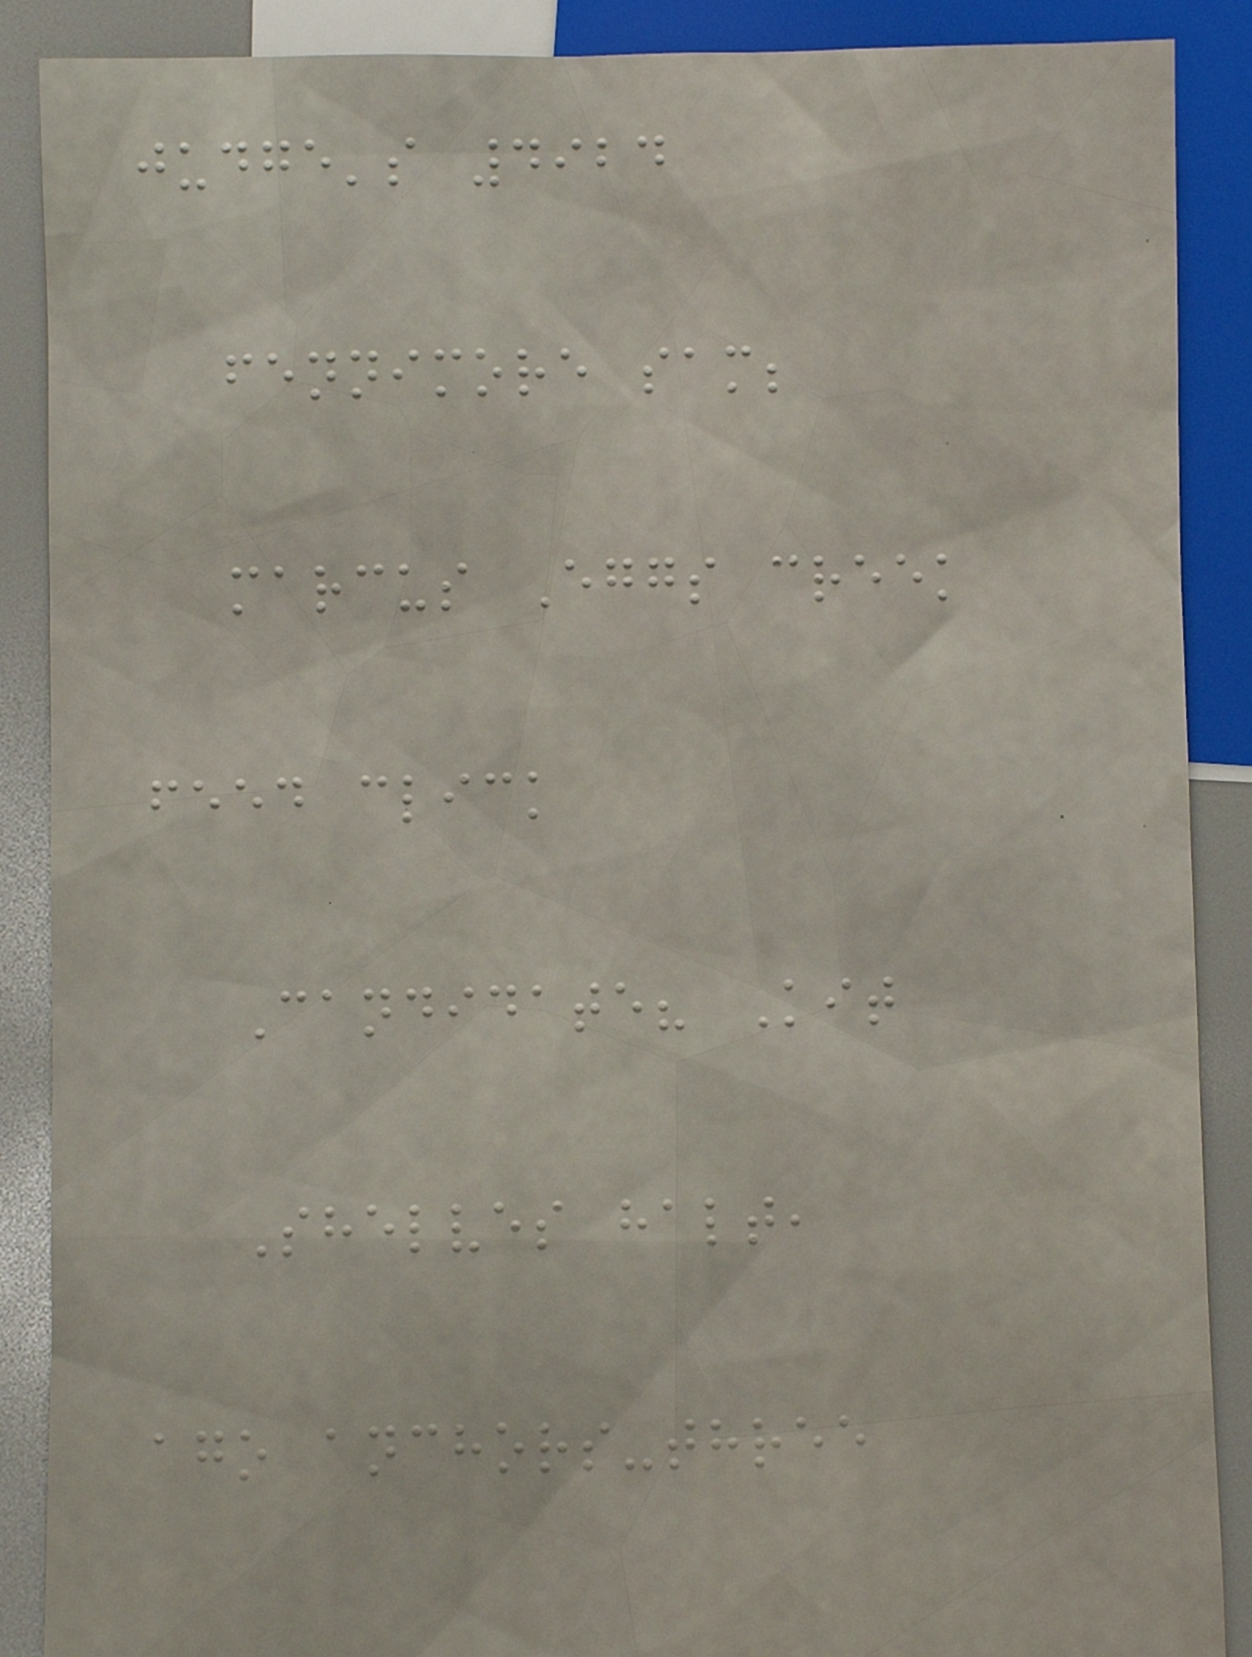judge's 4924
fennimore sam;
marcus Eggs creek
feed click
Candidate? Kit
Shelves halt,
ago anchors-three
